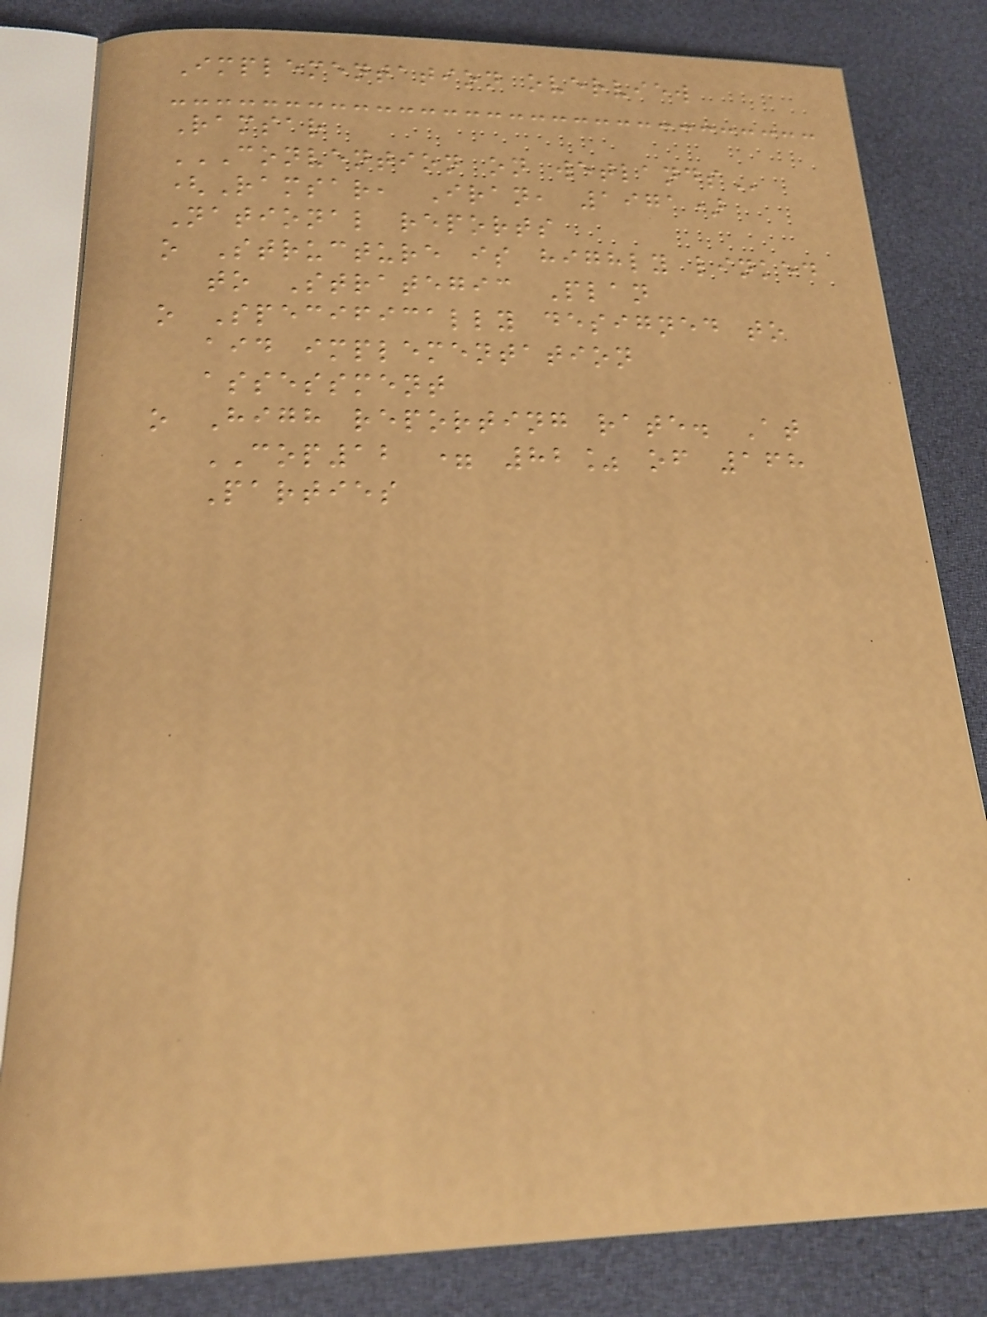Implementation overview
Ramsar
CONVENTION ON WETLANDS
(Ramsar, Iran, 1971)
National reports
o Structure is highly linked
to Strategic Plan
o Specifically designed to
aid implementation
assessment
o High reporting rate. At
COP12 = 82% of 168
Parties
